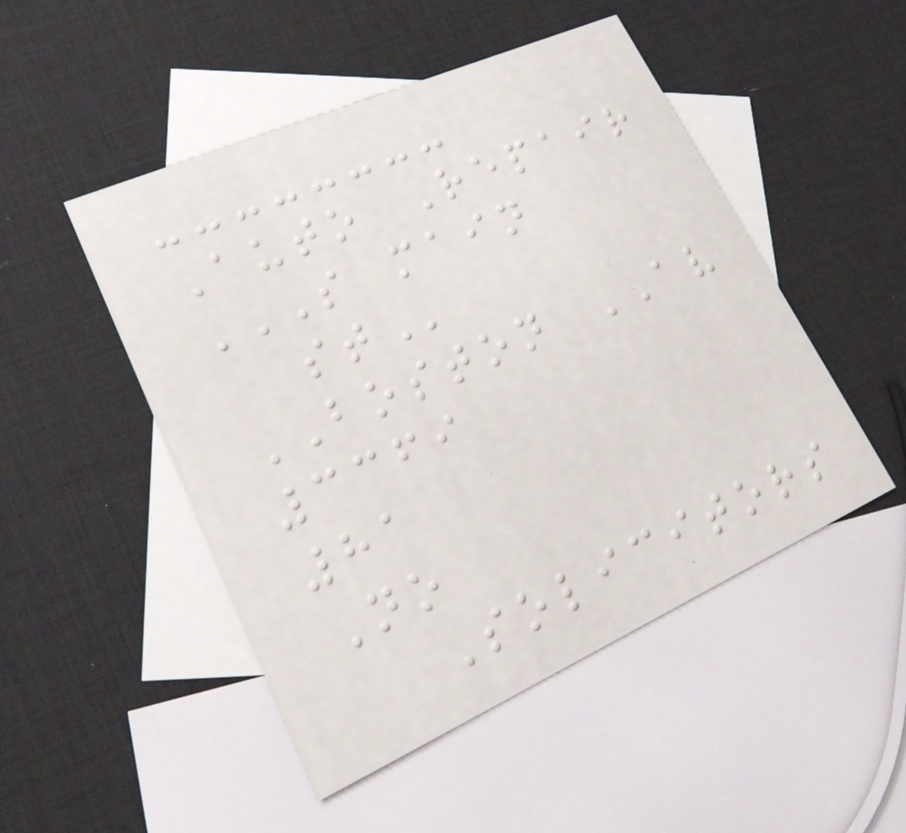Auto Repair
S MAIN
ST
BOSTON AV
3369
81
No
Solicitors
